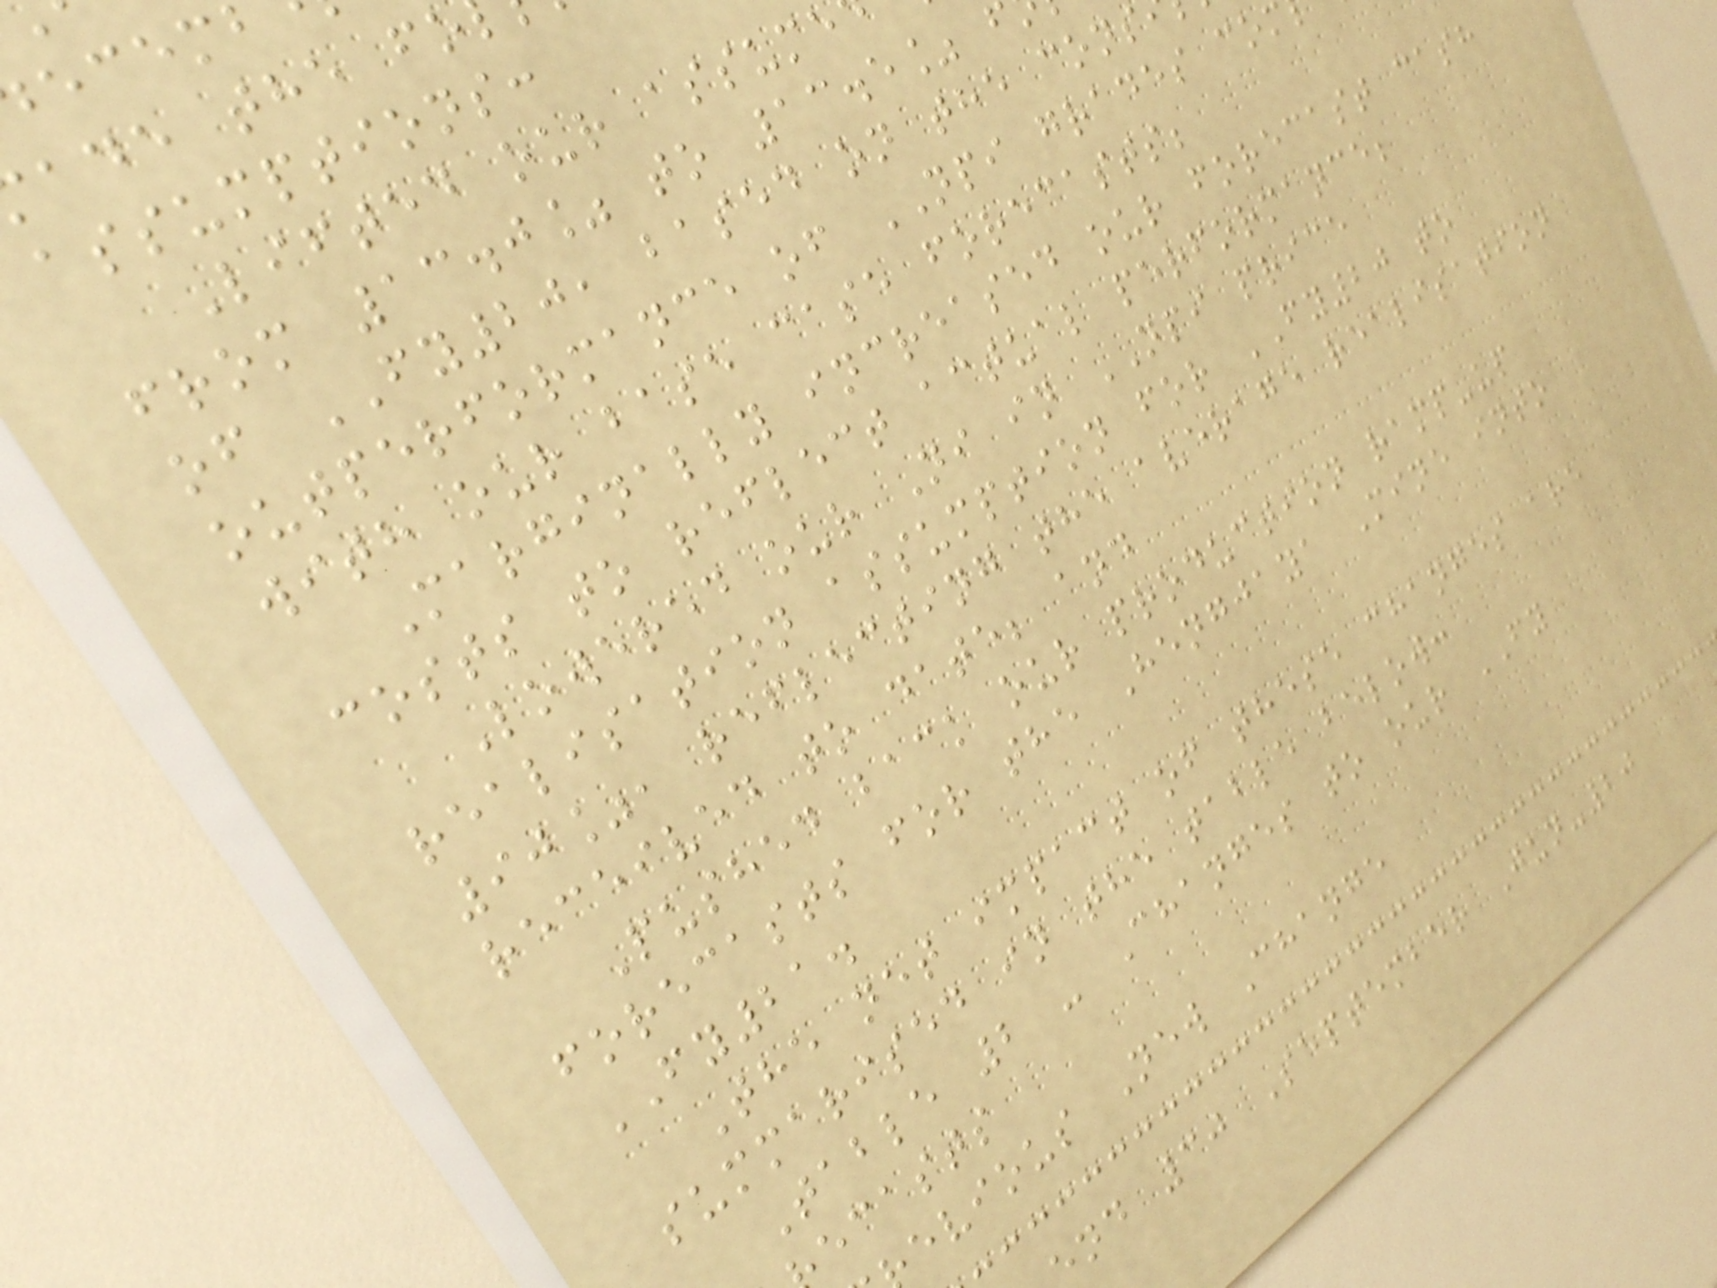assumptions:
Lifted our assume
from 13.0% to 13.5%
of FY20, based on the cons
outperformance of NPI grades com
with our base case forecasts;
Marginally increased our forecast cash
costs to reflect actual performance;
Lowered our Ni in NPI price
realisation assumption for FY20 to
90%, reflecting the average realisation
received to date; and
Pushed back our production ramp-up
forecasts for the Hengjaya Mine into
FY21.
The net impact of these changes are
summarised in the table below:
Table 2 - Changes to our FY
ecasts
evious New Change
end 30 September Jun-20
